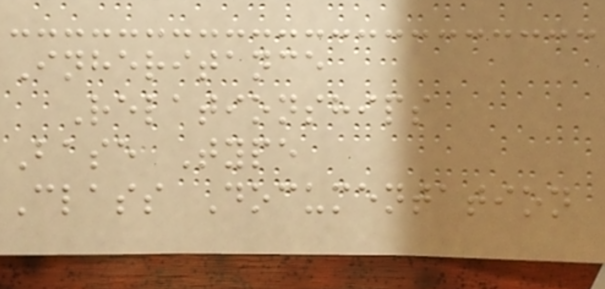Inheritance
Relationships
Base Type
Class Documentation
